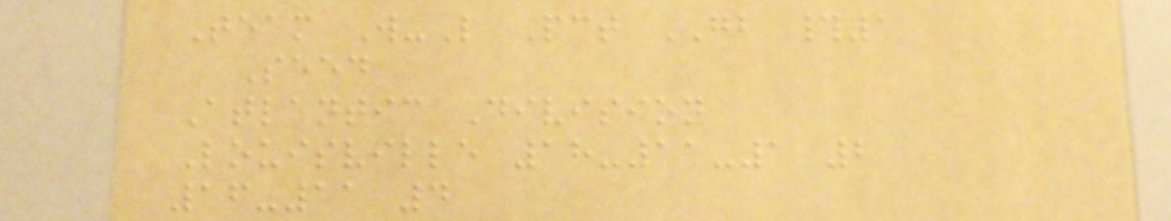Team W-L Pct GB #1
Seed
Atlantic Division
Louisville 18-11-1 2
16-11 4
